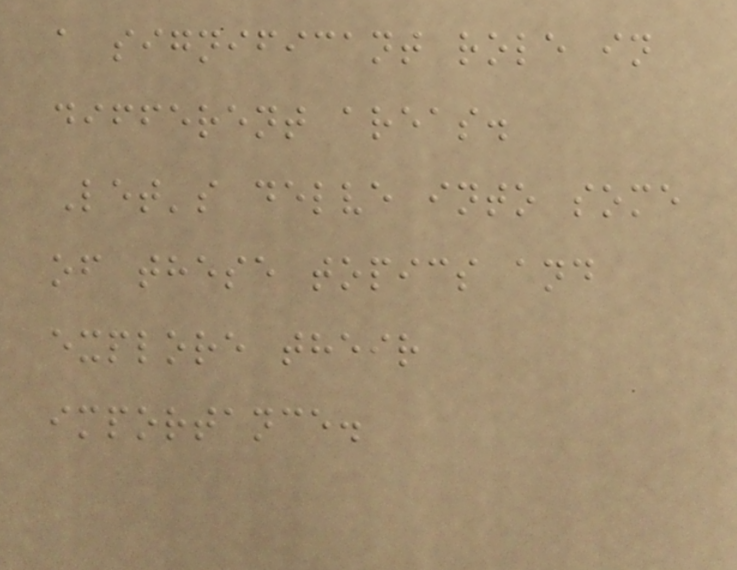a significant role in
different areas.
Let's delve into some
of these topics and
explore their
importance.
